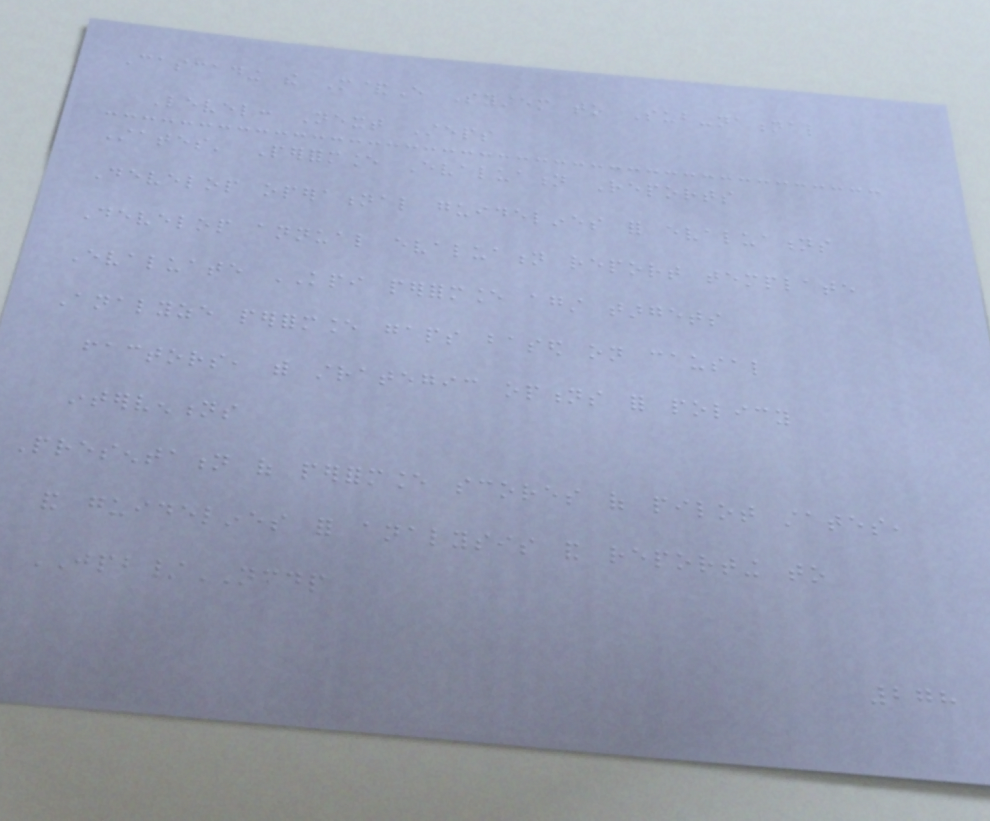Cascading the M&E System to Sub-national
Level: Next Steps
States' Performance Evaluation Reports
Develop operational guidelines for evaluations
Develop annual evaluation report template
Evaluate KPI performance against targets
Analyze performance gaps based on causal
factors, with strategic options for policy
interventions
Presentation of performance scores of pilot states,
and guidelines for analysis and reporting to
JPB/NCDP
278
